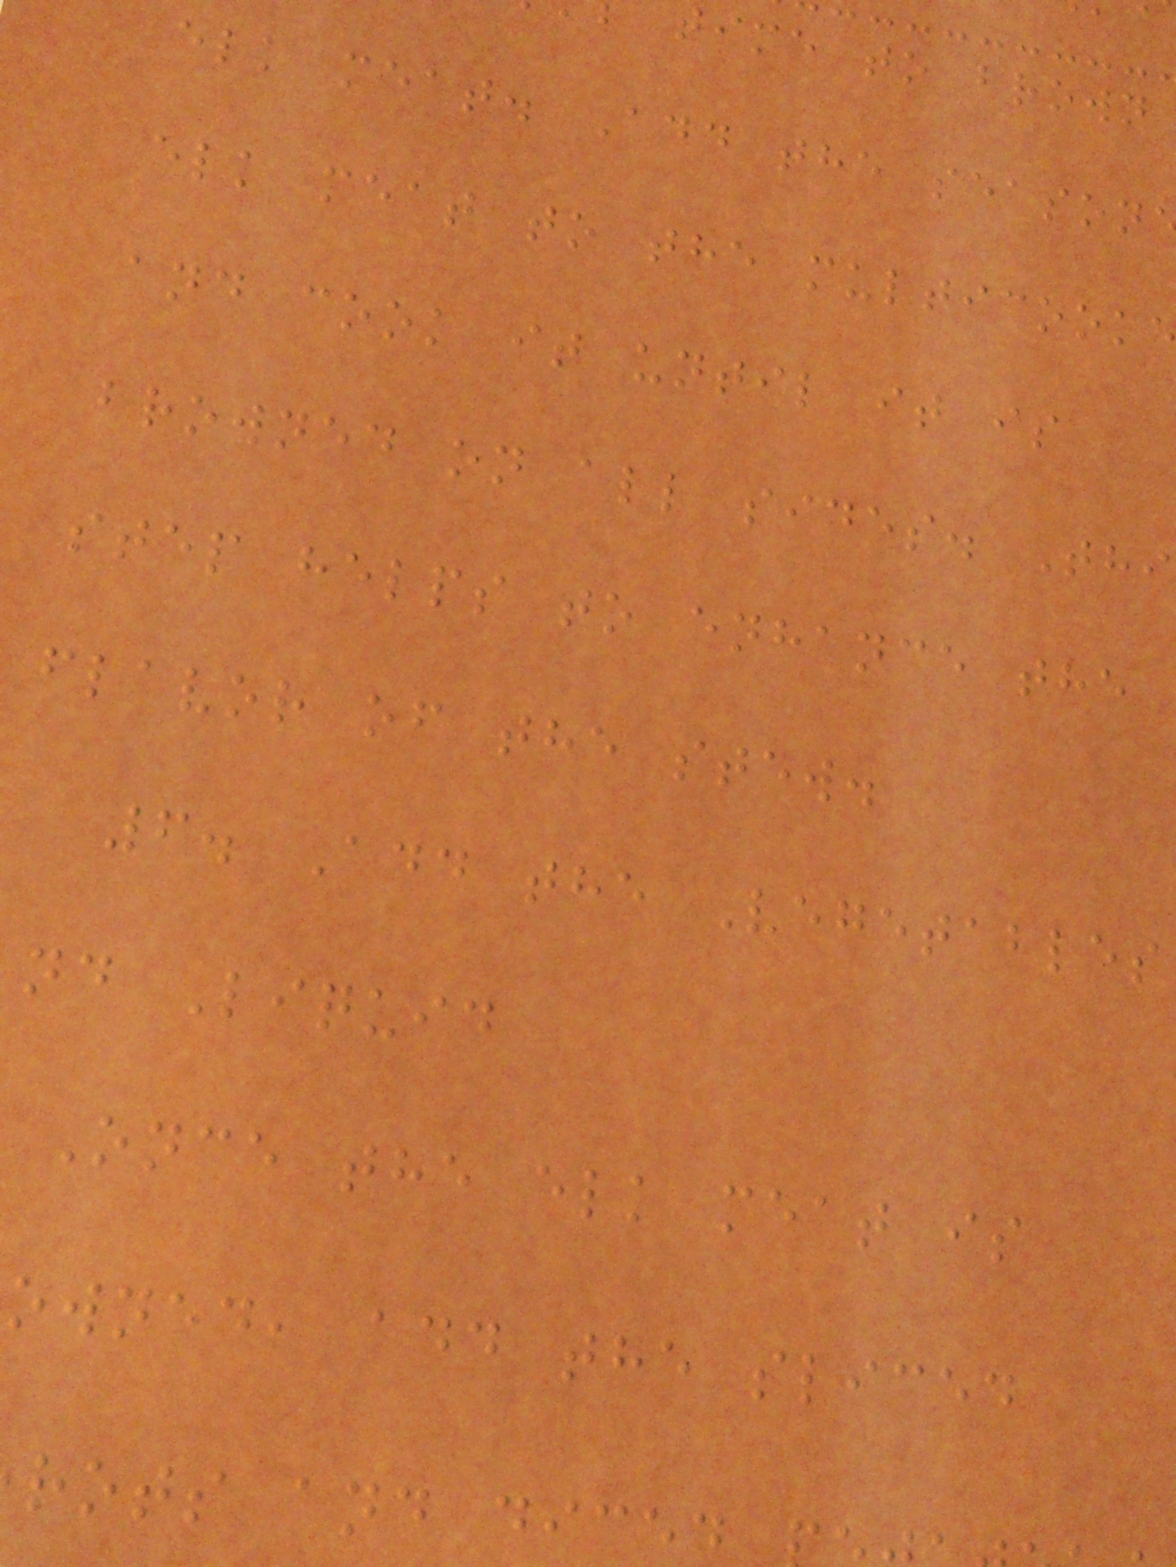time to brown
elk meat. Add the season
elk meat to the multicook
and cook it until it is
browned on all sides. Thi
step helps to enhance the
flavor of the stew.
6. Add the Vegetables
nd Liquid
Once the elk meat is
owned, add the sliced
rots and dice
